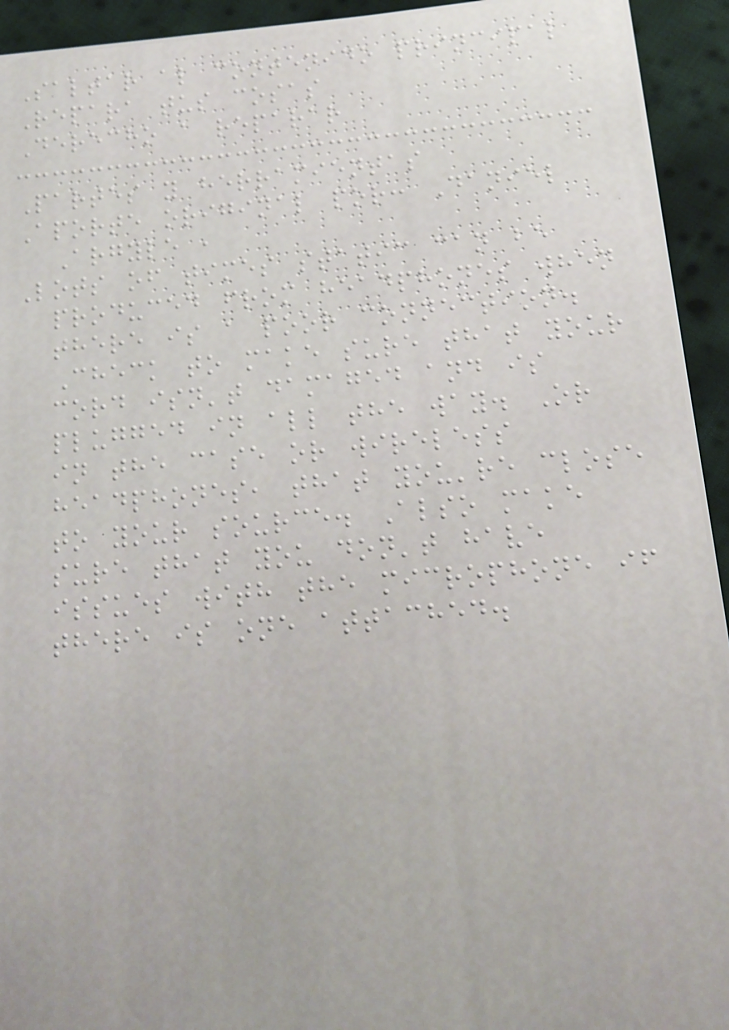Saltar al contenido principal
Repara tus cosas
Derecho a reparar
Partes y herramientas
Aporte original por: Daniel
Argyle ,
Lots of times static can be
produced from headphones when
there is a poor connection.
Check to make sure that your
cord isn't damaged and is
plugged in all the way. Or
in the case or wireless
headphones, that you're close
to your source. Also make
sure that you don't have
issues with the microphone if
there is one attached.
